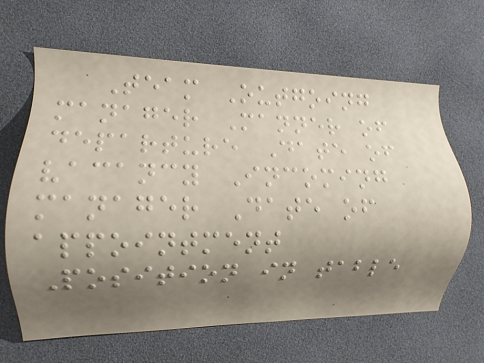Team Outgoing
manager Manner of
departure Date of
vacancy Incoming
manager Date of
appointment
Position in table
